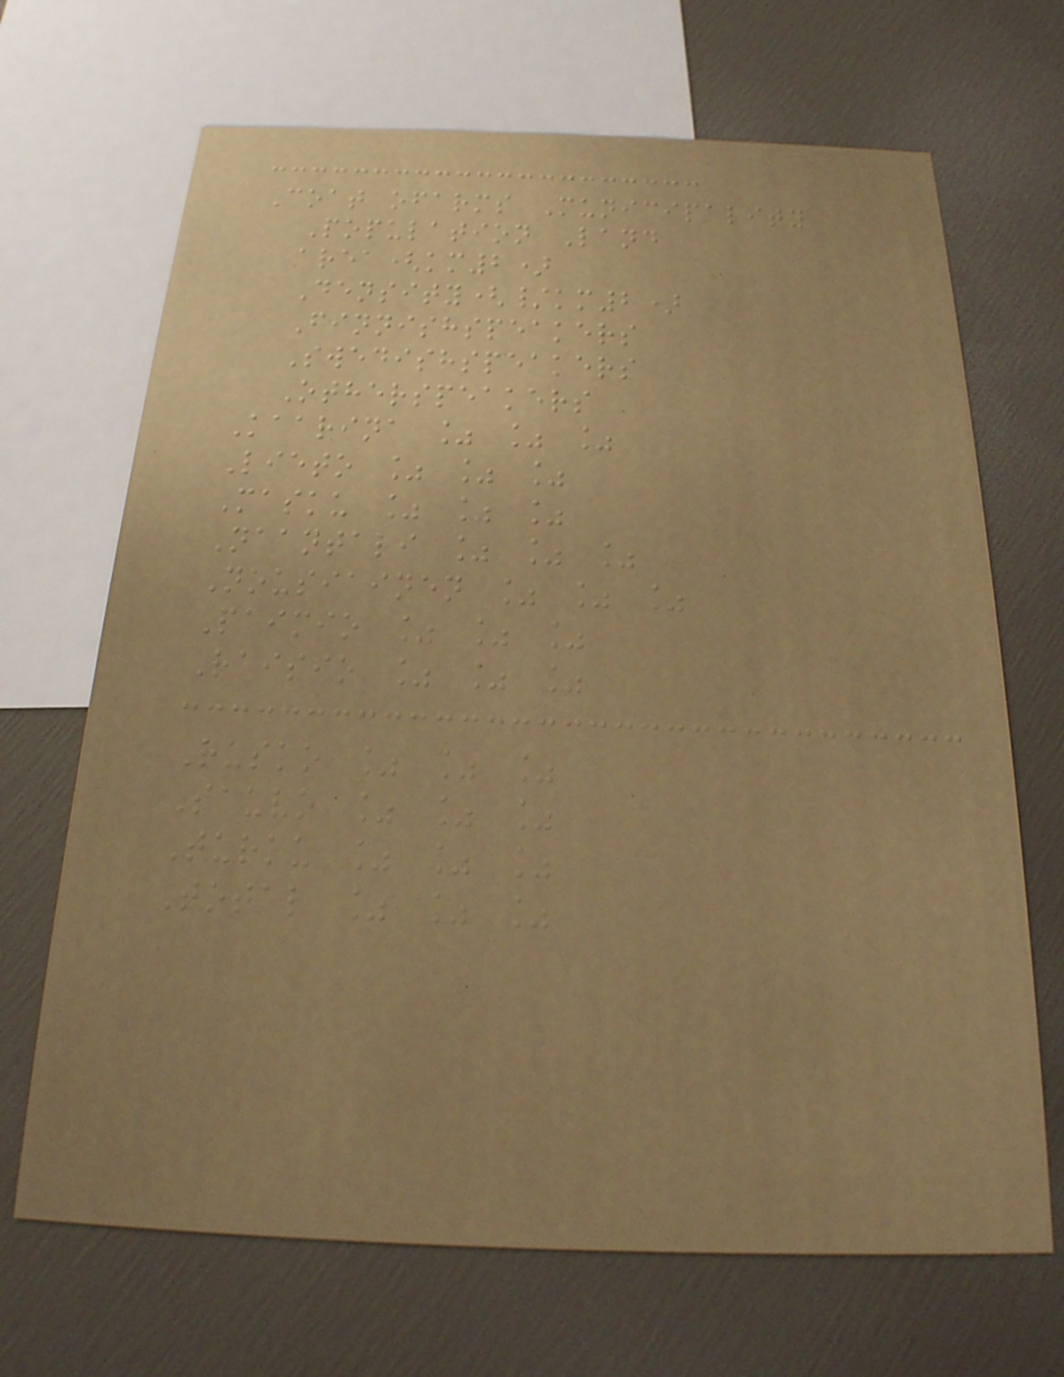Coat ofarms Municipality
Population Land
area(km2)
Density(/km2)
Finnishspeakers
Swedishspeakers
Otherspeakers
Kaarina % % %
Lieto % % %
Masku % % %
Naantali % % %
Nousiainen % % %
Paimio % % %
Raisio % % %
Rusko % % %
Sauvo % % %
Turku % % %
Total % % %
